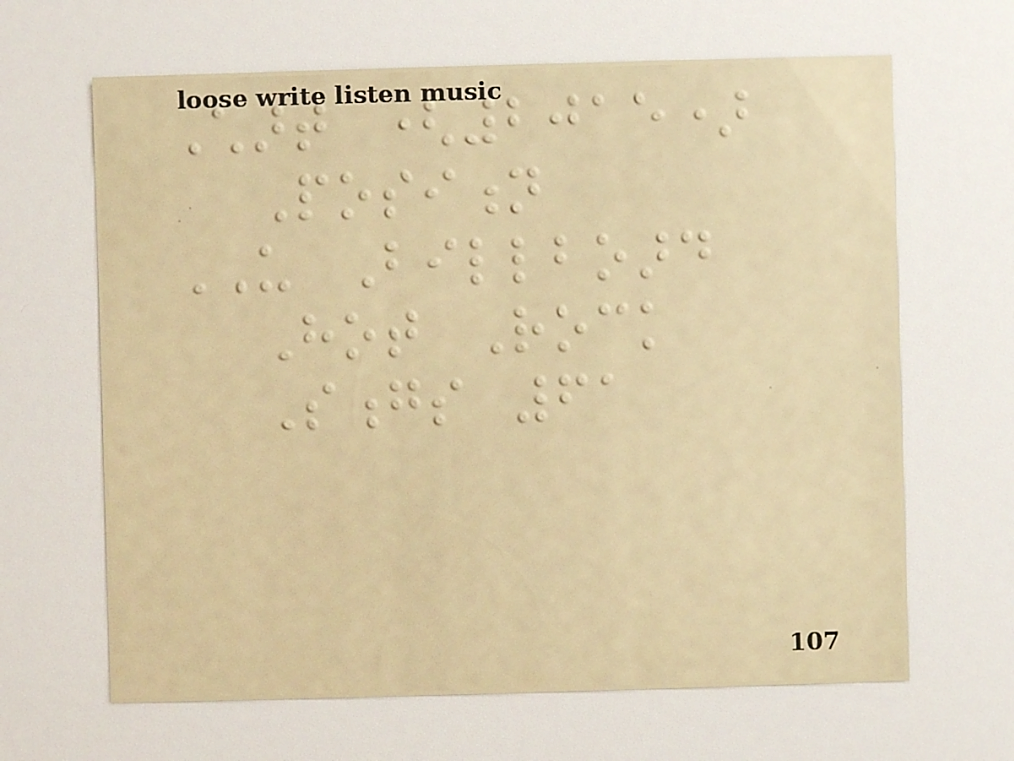Chart (2015)
Position
US Billboard
Hot Rock
Songs 61
